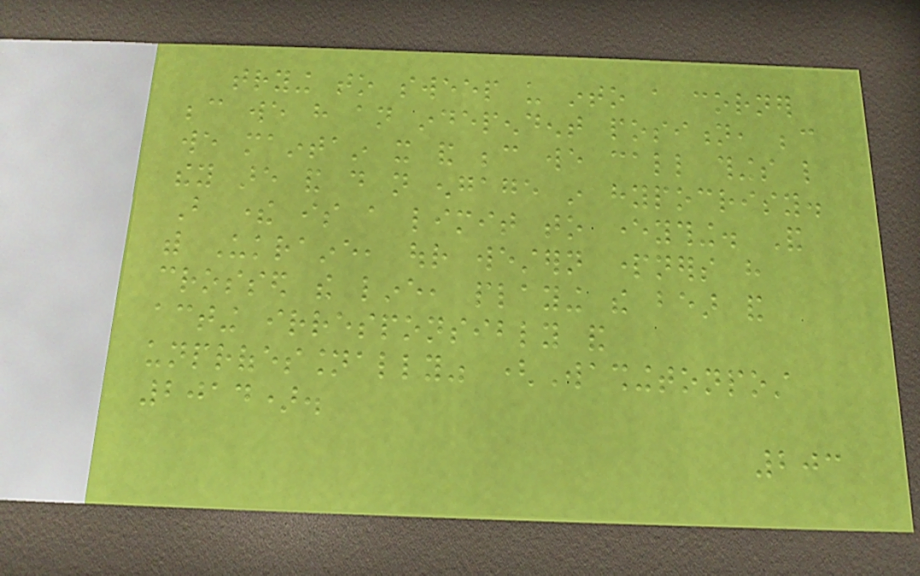trying to sweep us into a corner
because we have an independent position, because
we maintain it and because we call things like
they are and do not engage in hypocrisy.
But there is a limit to everything. And
with Ukraine, our western partners have
crossed the line, playing the bear and
acting irresponsibly and
unprofessionally" (Washingtonpost
2014).
203
